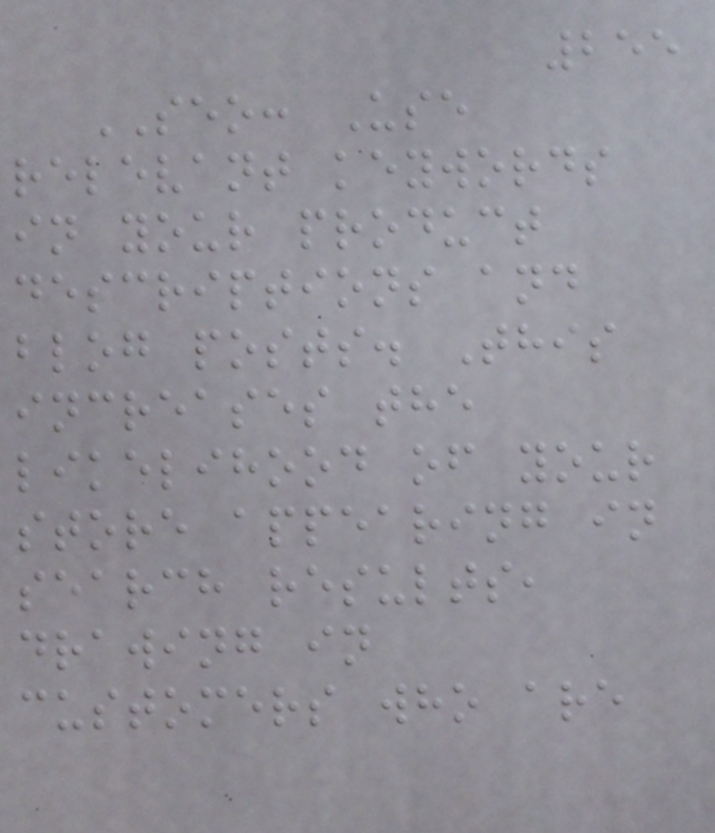255
SEO: Use
relevant keywords
in your product
descriptions and
blog posts. This
increases the
likelihood of your
store appearing in
search results,
drawing in
customers who are
